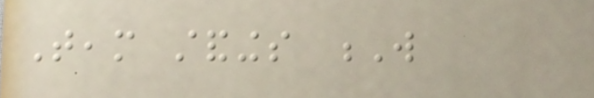Team standings W
